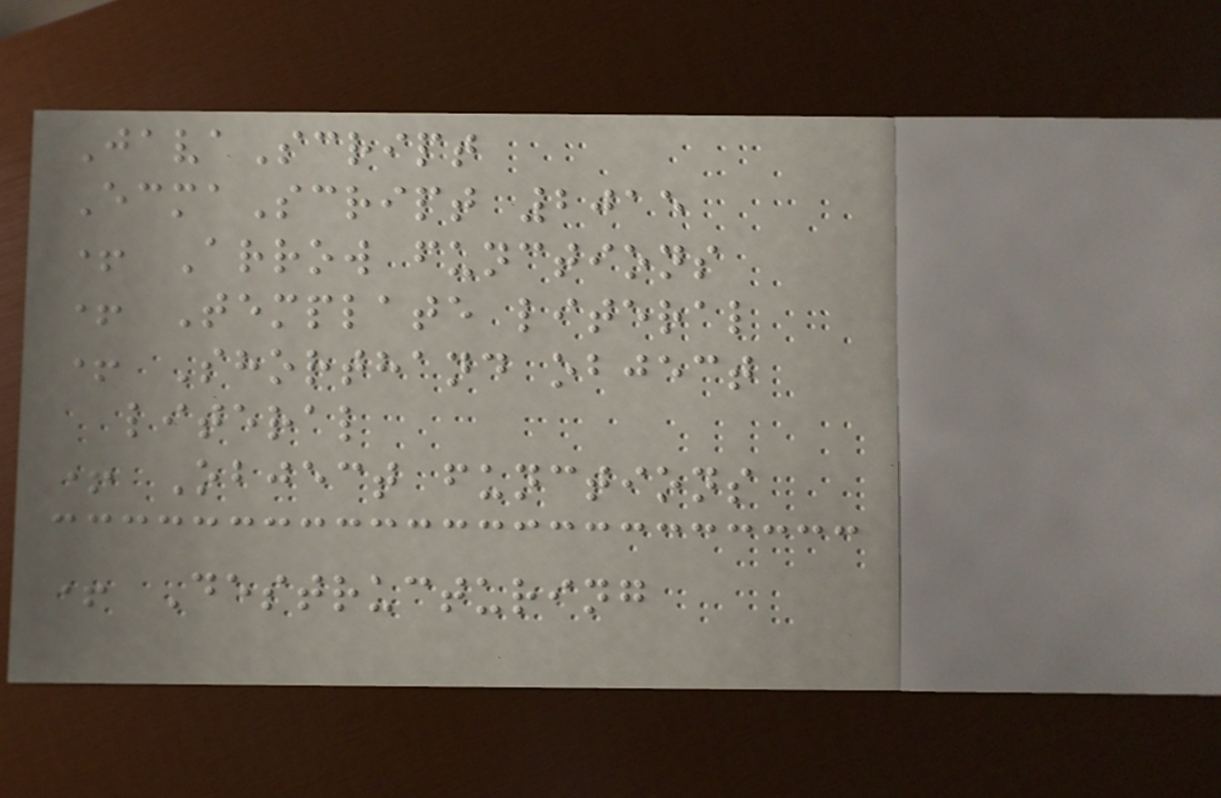JavaScript
EcmaScript 2015
+ Arrow functions
+ Template literal
+ Shorthand object
literal
+ Object functions
+ Destructuring
